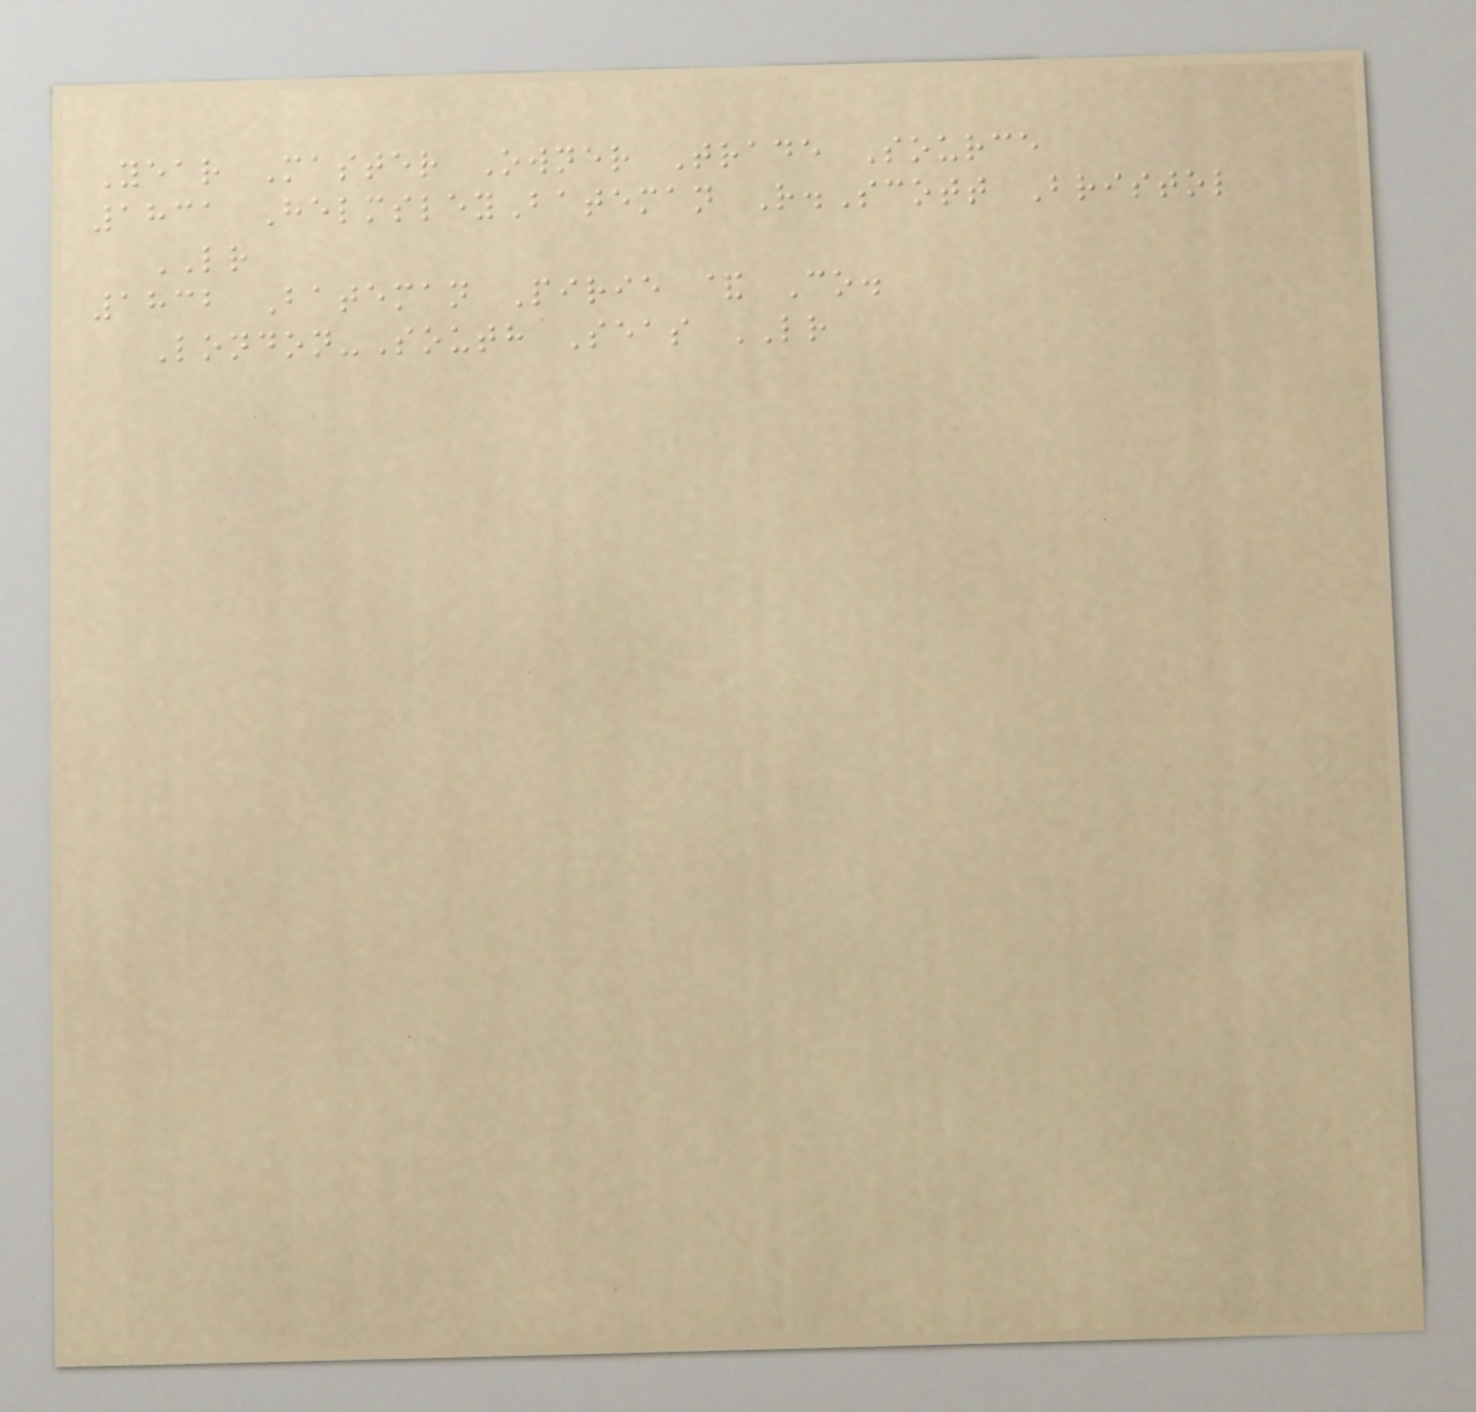Year Master Owner Trade Source
1831 HelmsleyBateman R.Scott Bristol
LR
1832 Bateman Pirie & Co.
London-South Seas LR
